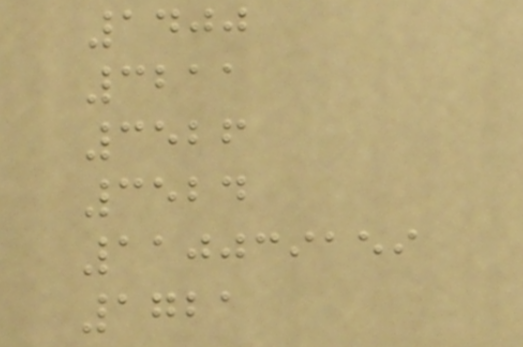1400
3211
3526
3524
110039159
1721
